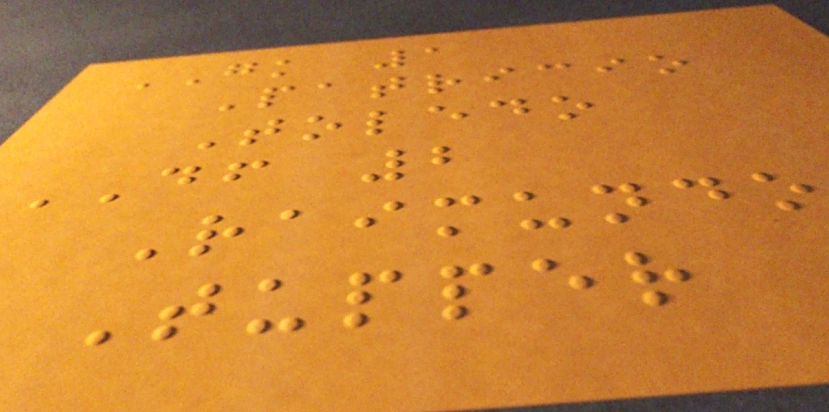GK 1
Patricio
Toledo
DF 2
Raimundo
Tupper
